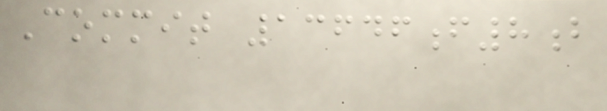Commit 13646f8b
